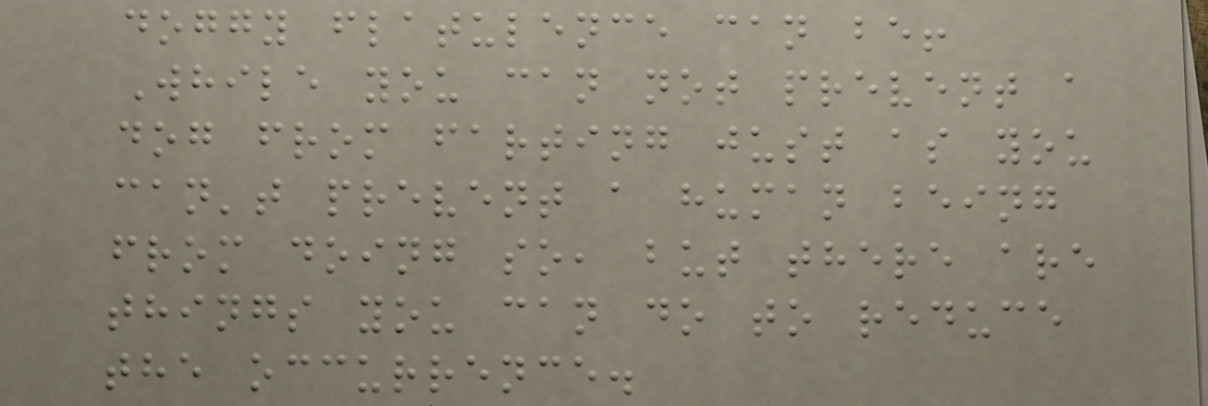doggy flatulence can be!
While you can not prevent a
dog from farting just as you
can't prevent a human being
from doing so, but there are
things you can do to reduce
the occurrence.
